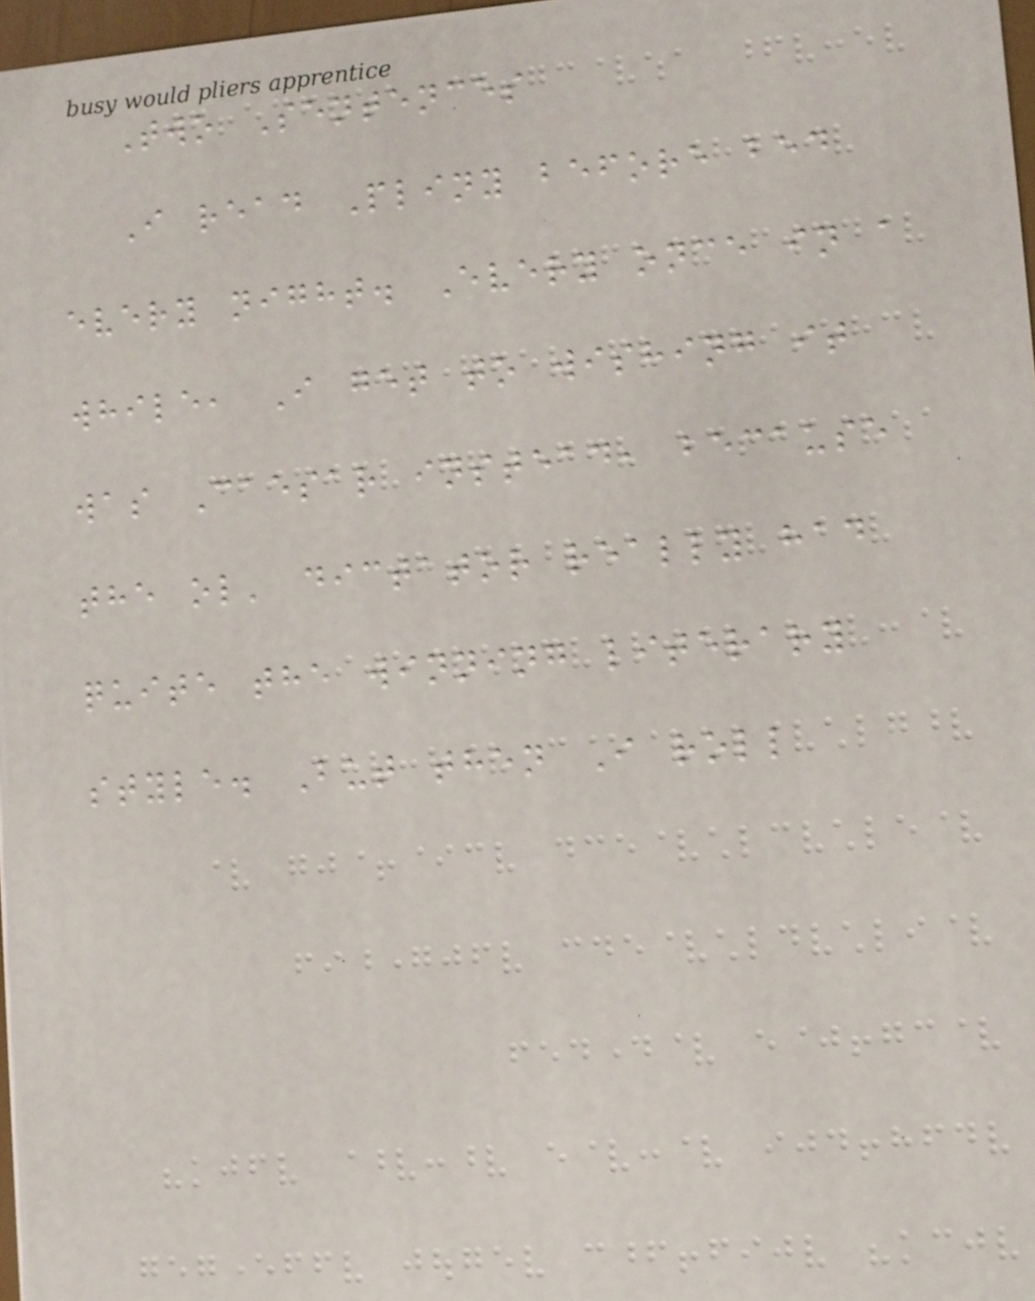Two Sentences
I read Pliny before bed
every night. Every once in a
while, I get to wishing it
was Caesar instead, because
the ol' dictator really had
quite the winning literary
style. But then I roll
